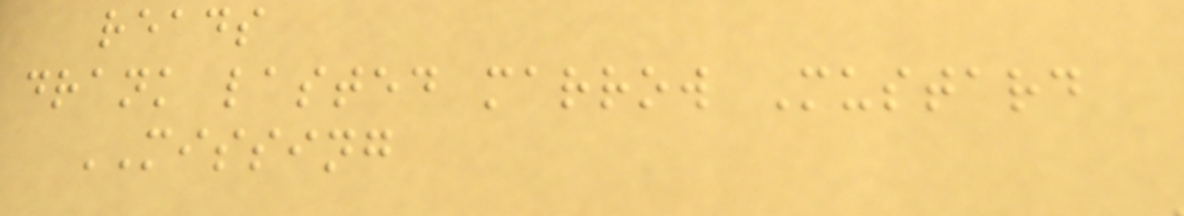reads
drank lasted marrow Mustard
MISSING
